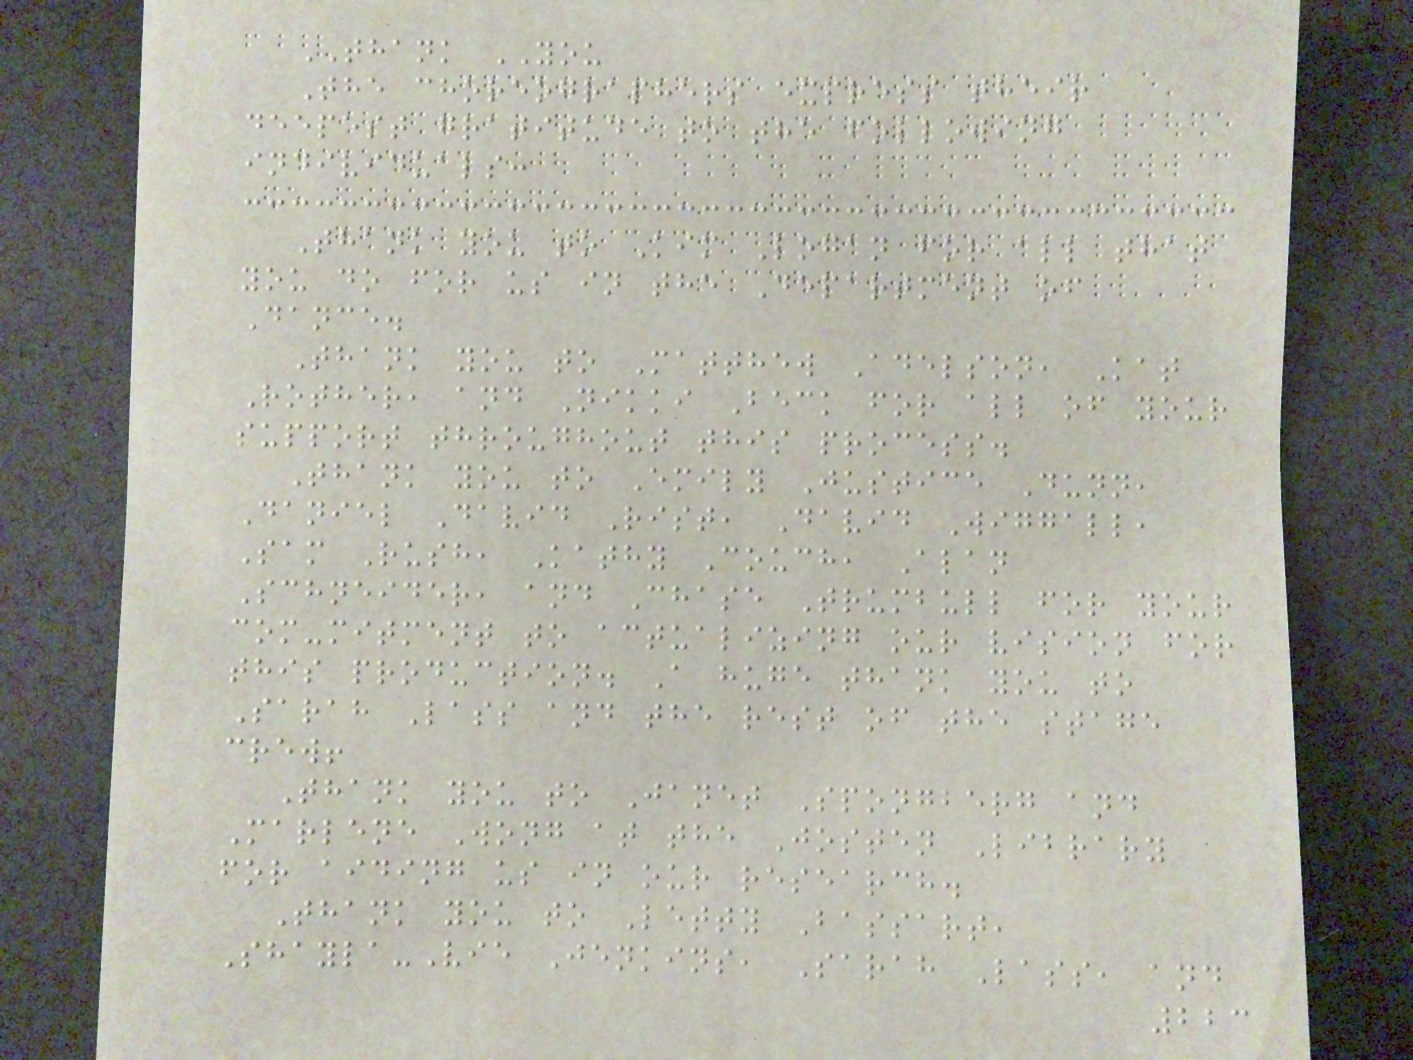THANK YOU
The choreographers express their
deepest gratitude to the following
individuals:
Thank you to Kim Logan for all that
you do for us in the Department of
Dance.
Thank you to Matthew Adelson, Kat
Rother, and Nikki Beck for all of your
support throughout this process.
Thank you to Emily Justice Dunn,
Daniel David Rist, David Wiggall,
Sam Rush, Kathy Couch, Alan
Schneider, and Chase Trumbull for your
com-mitment to actualizing our vision for
this production. A huge thank you to
Sarah Lass and the rest of the stage
crew!
Thank you to Janet Spongberg and
Marlene Wong at the Josten Library
for aiding us in our research.
Thank you to Letty Bassart,
Shayla-Vie Jenkins, Sarah Lass, and
223
